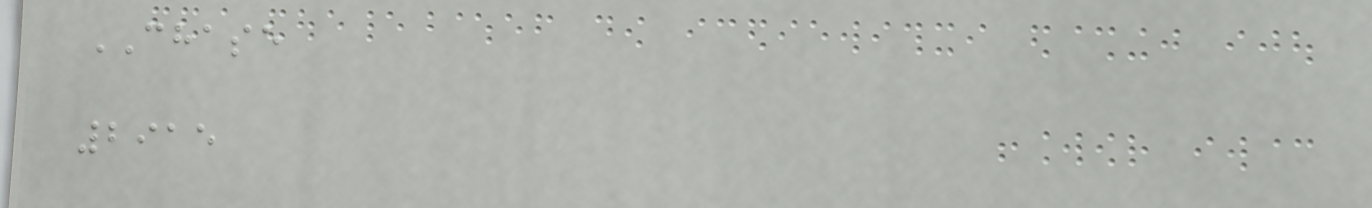CHASE
2915
